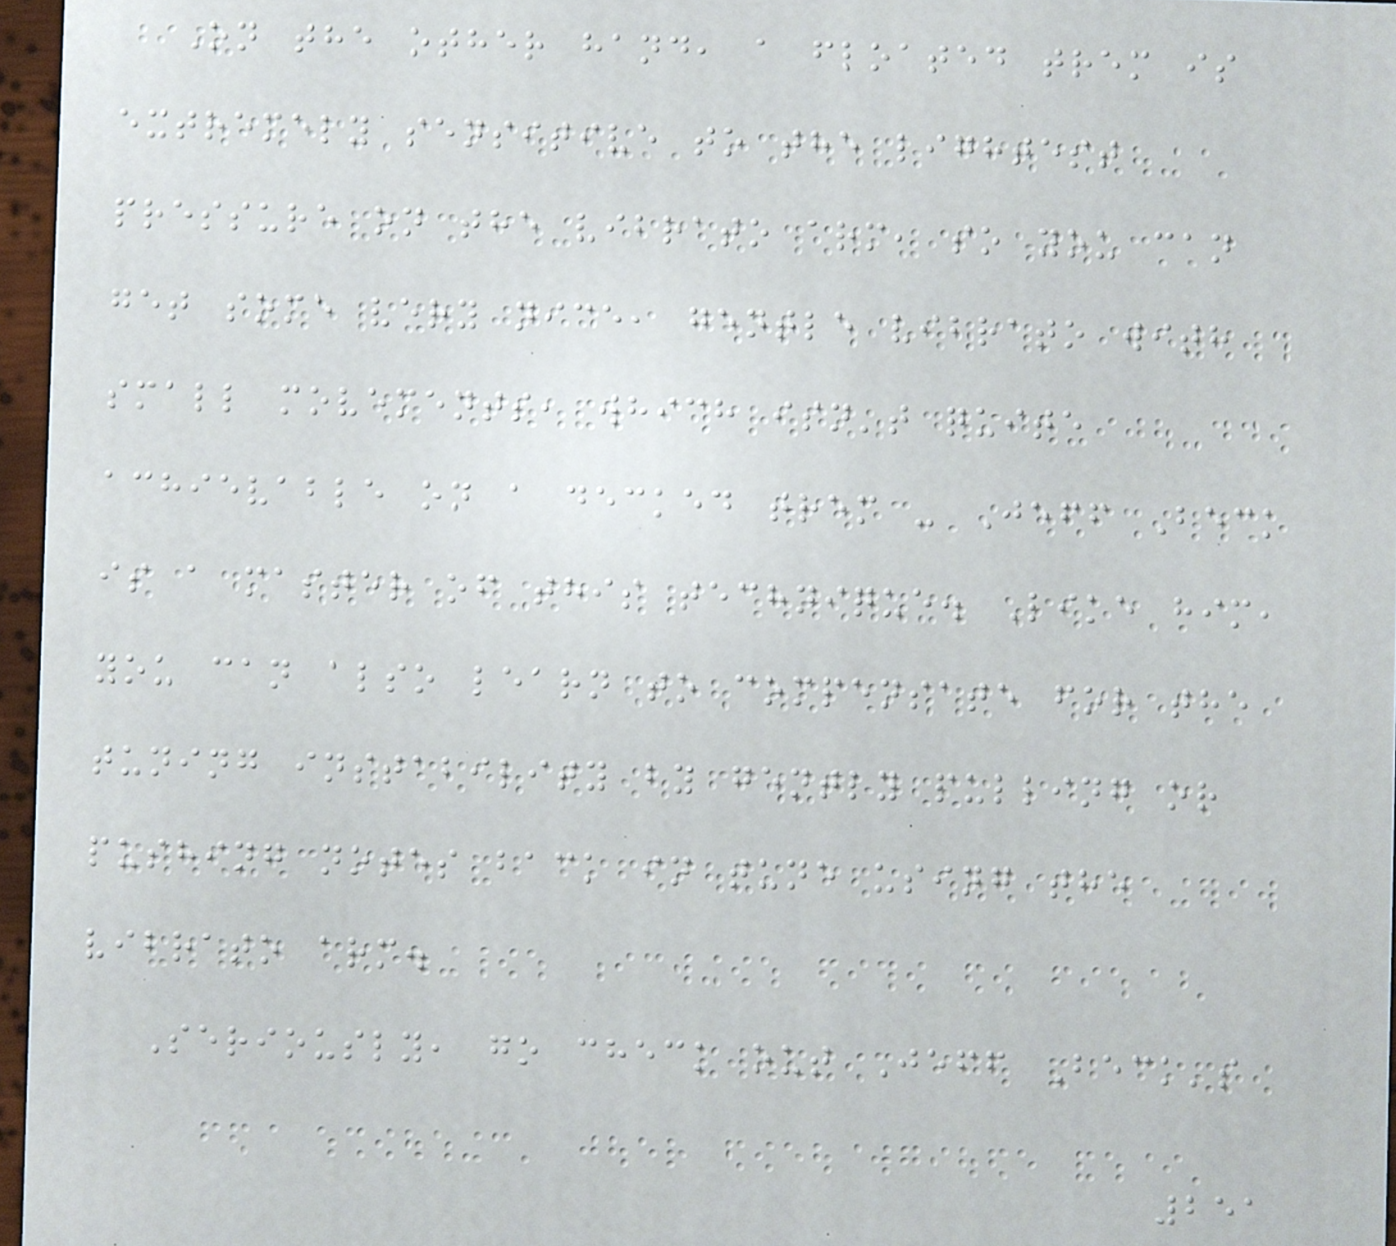On the other hand, a floated trem is
extremely sensitive to the lightest
pressure on the vibrato arm, so you can
get some very nice, gentle vibrato with
small movements, which isn't quite
achievable on a decked trem - Jeff Beck
is a master of this technique. Like him,
you can also learn to compensate for the
tuning instability by gently pulling or
pushing notes back in tune using the
vibrato arm.
Seriously, go check out Jeff Beck's
251
